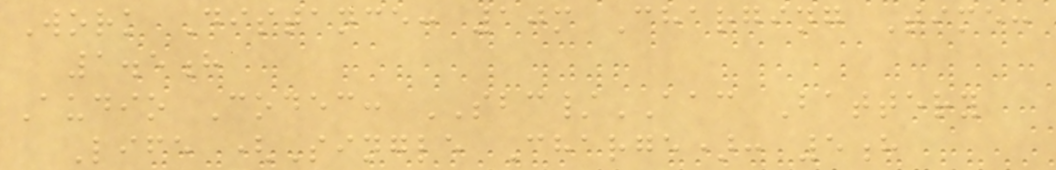Work Distance: 10m Charging Time:
1.5h
Audio Codec: SBC/AAC Battery
Life (Single Charge): 5h
